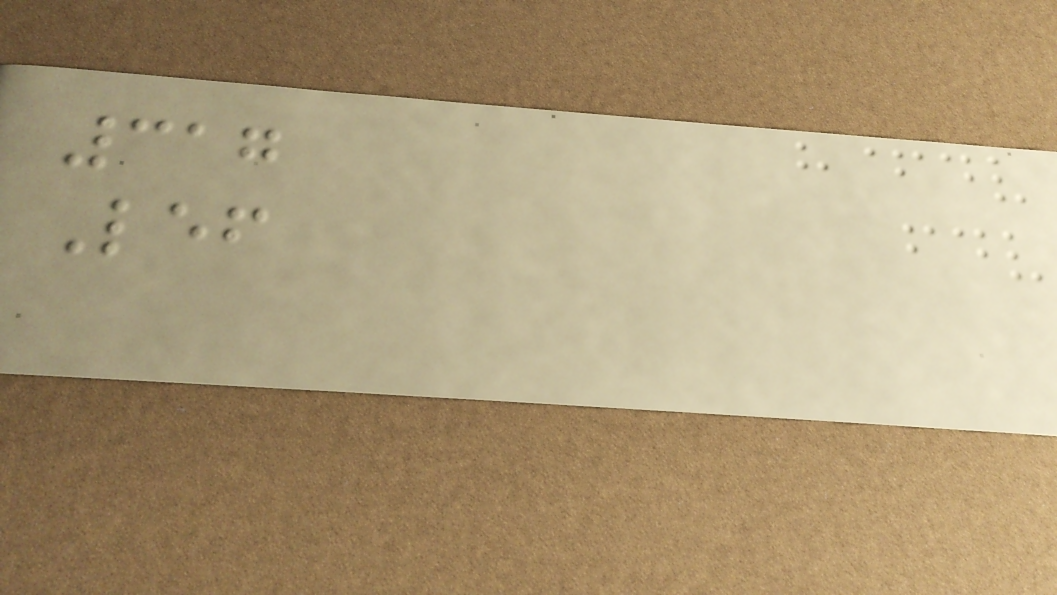317
Lef
